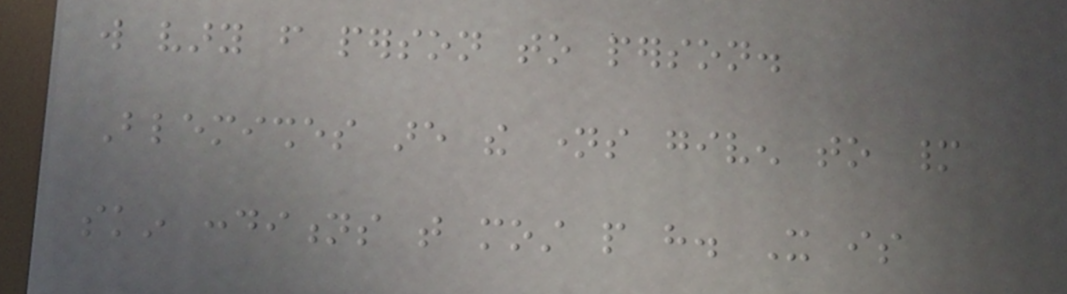will vary from person to person.
Blemishes are the names given to many
skin conditions that most people have. It is
